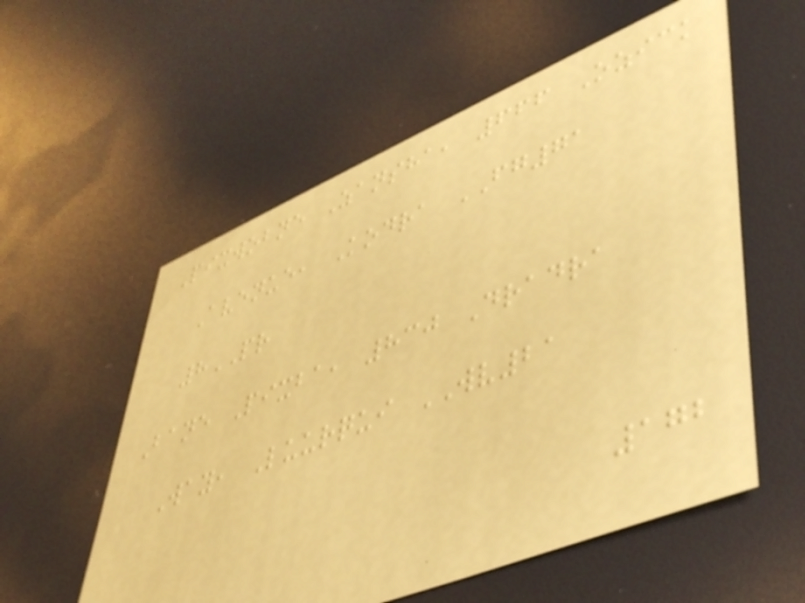Pixwobne Zansha, 666 Ozick
Avenue, Kodra FG71
8PR
Bane Pixba, 830 Dradra
Way, Luurqui WV21
172
